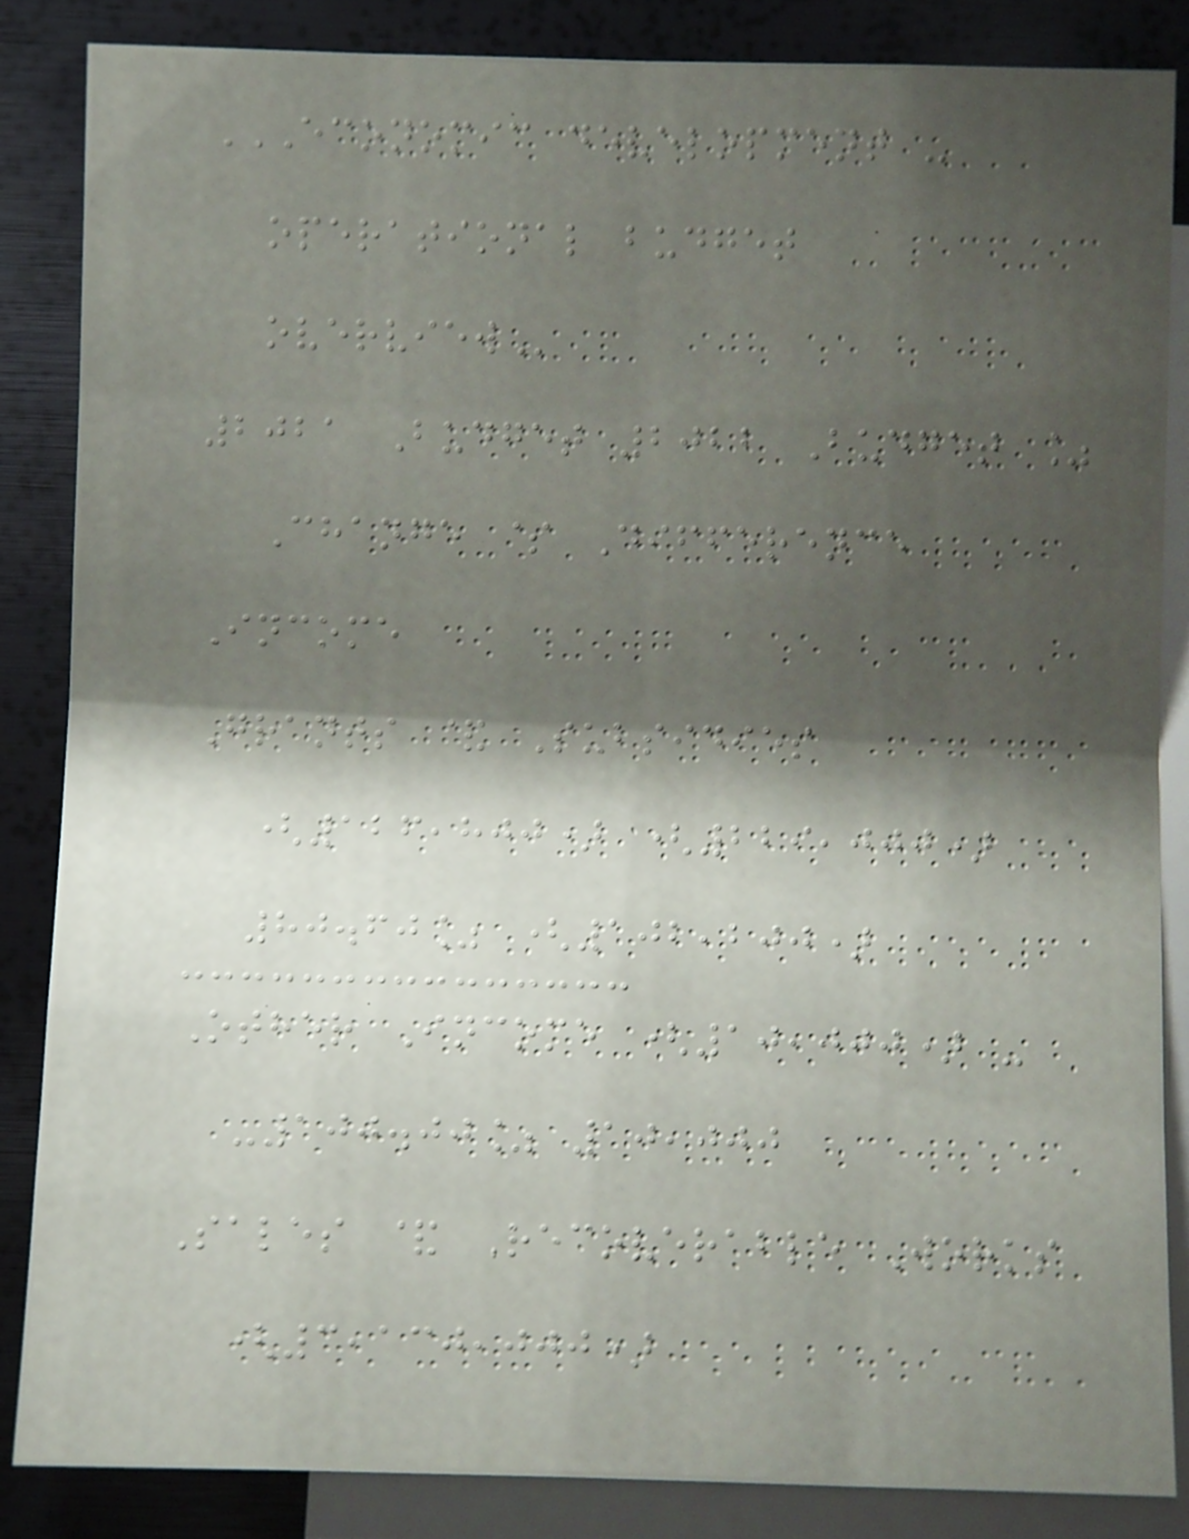ECONOMIC DEVELOPMENT -
OPERATIONAL BUDGET
OVERVIEW
2021 Budget 2022 Budget %
Change $ Difference
Income
Grants & Subsidies
(126,800) (229,000)
80.60% (102,200)
Other Income (10,000) -
-100.00% 10,000
Sales & Recoverable Works
(3,130,000)
